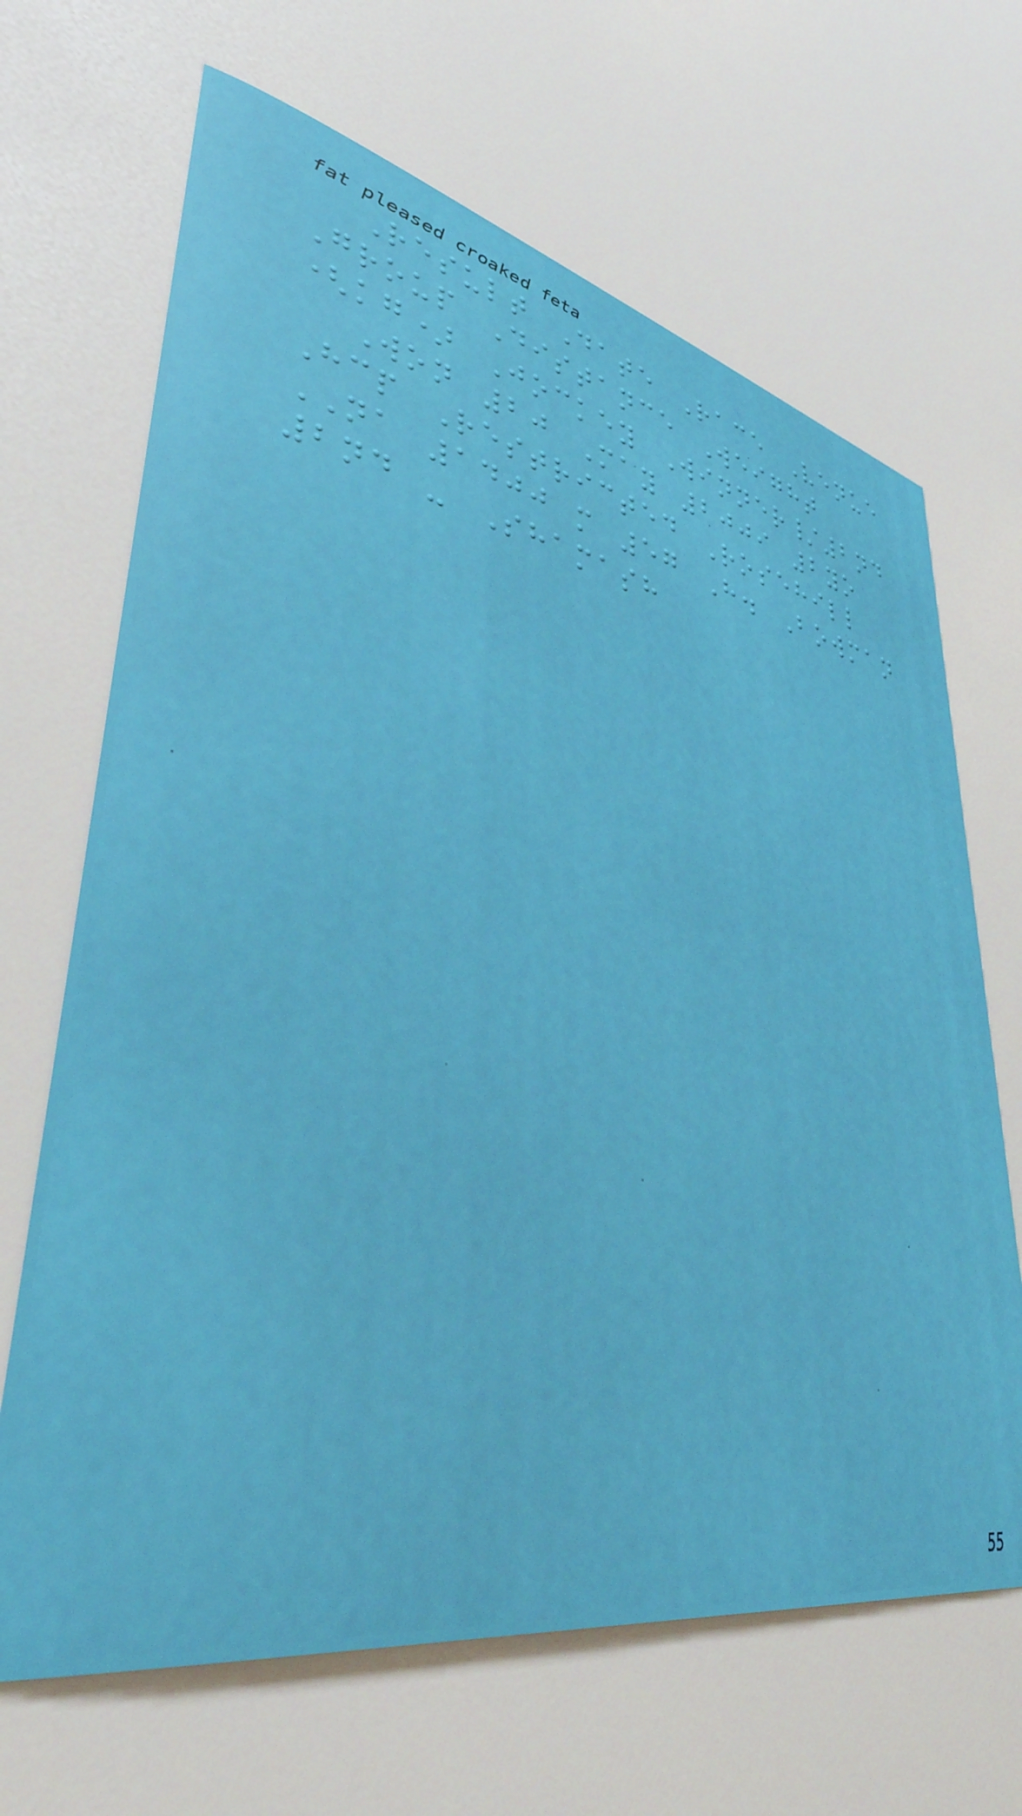Result Date Race Venue
Group Distance Weight
(kg) Jockey Winner/2nd
Won 20 May 2009 2yo
Hcp Restricted Rosehill
NA 1400 m 57 H. Bowman
2nd - Shamash
